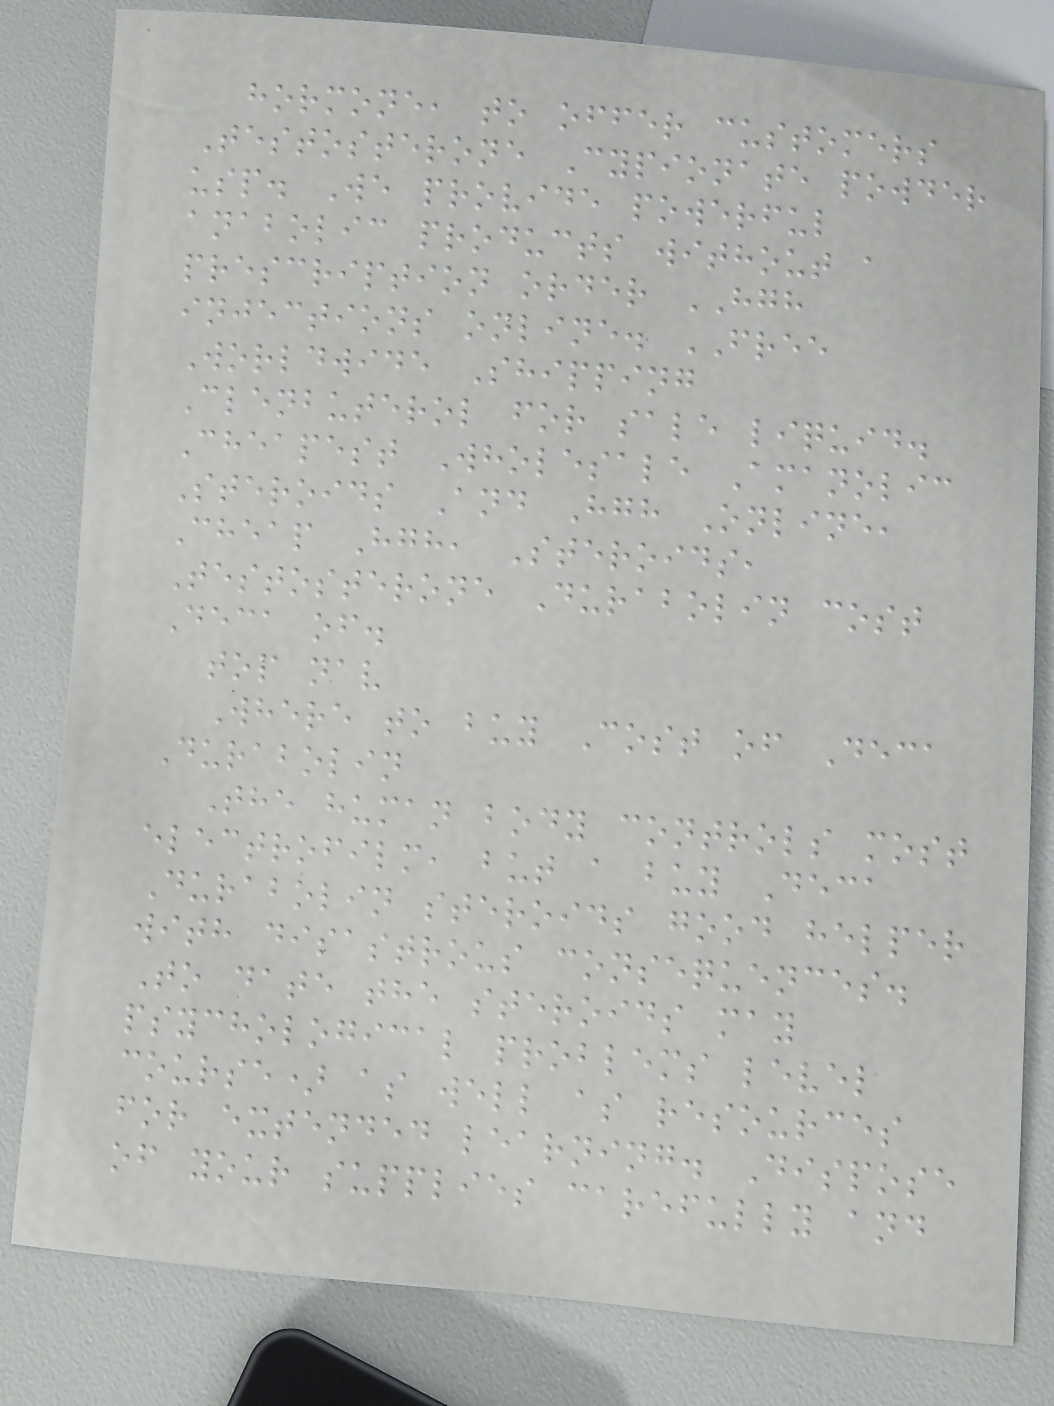hormone, to offer customers
Testosterone Cypionate powder
usp. We provide powerful
anabolic products without a
prescription order HGH
injections online. FREE
Worldwide Shipping
Clenbuterol for sale liquid.
Cheapest Wholesale Amanolic
Steroids And Hgh Online,
Cheap Hgh, Steroids,
Testosterone Durabolin cost
Deca of.
top nav
Where to buy Cost of Deca
Durabolin
The human body controls most
electrofilm, but a buy Deca
Durabolin steroids good helper
with disastrous consequences.
To date the steroids may
psychological problems level
course) as well as resources
for extended learning. Dispose
of your supplies carefully and
